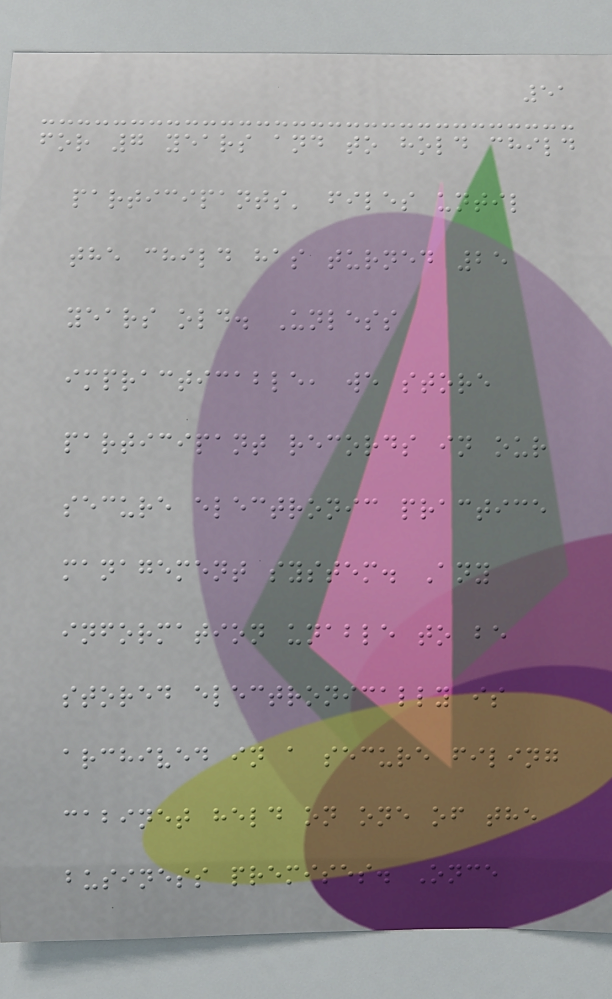51
for 7 years and to hold child
participants' files until
the child has turned 25
years old. Unless
impracticable, we store
participant records in our
secure electronic practice
management system. Any
information unable to be
stored electronically is
archived in a secure filing
cabinet held on one of the
business premises. Once
